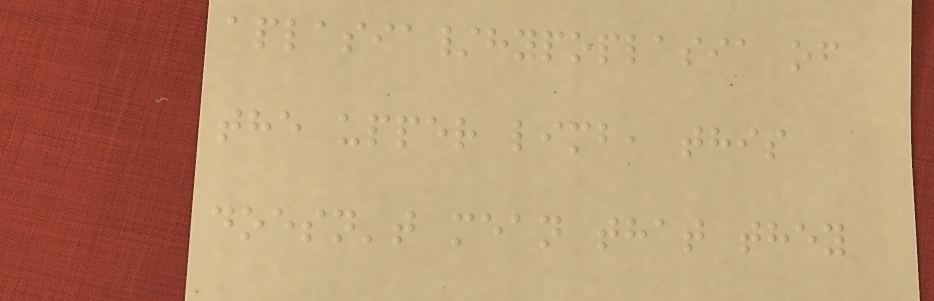aplasia/hypoplasia of
the upper limb, this
doesn't mean that they
